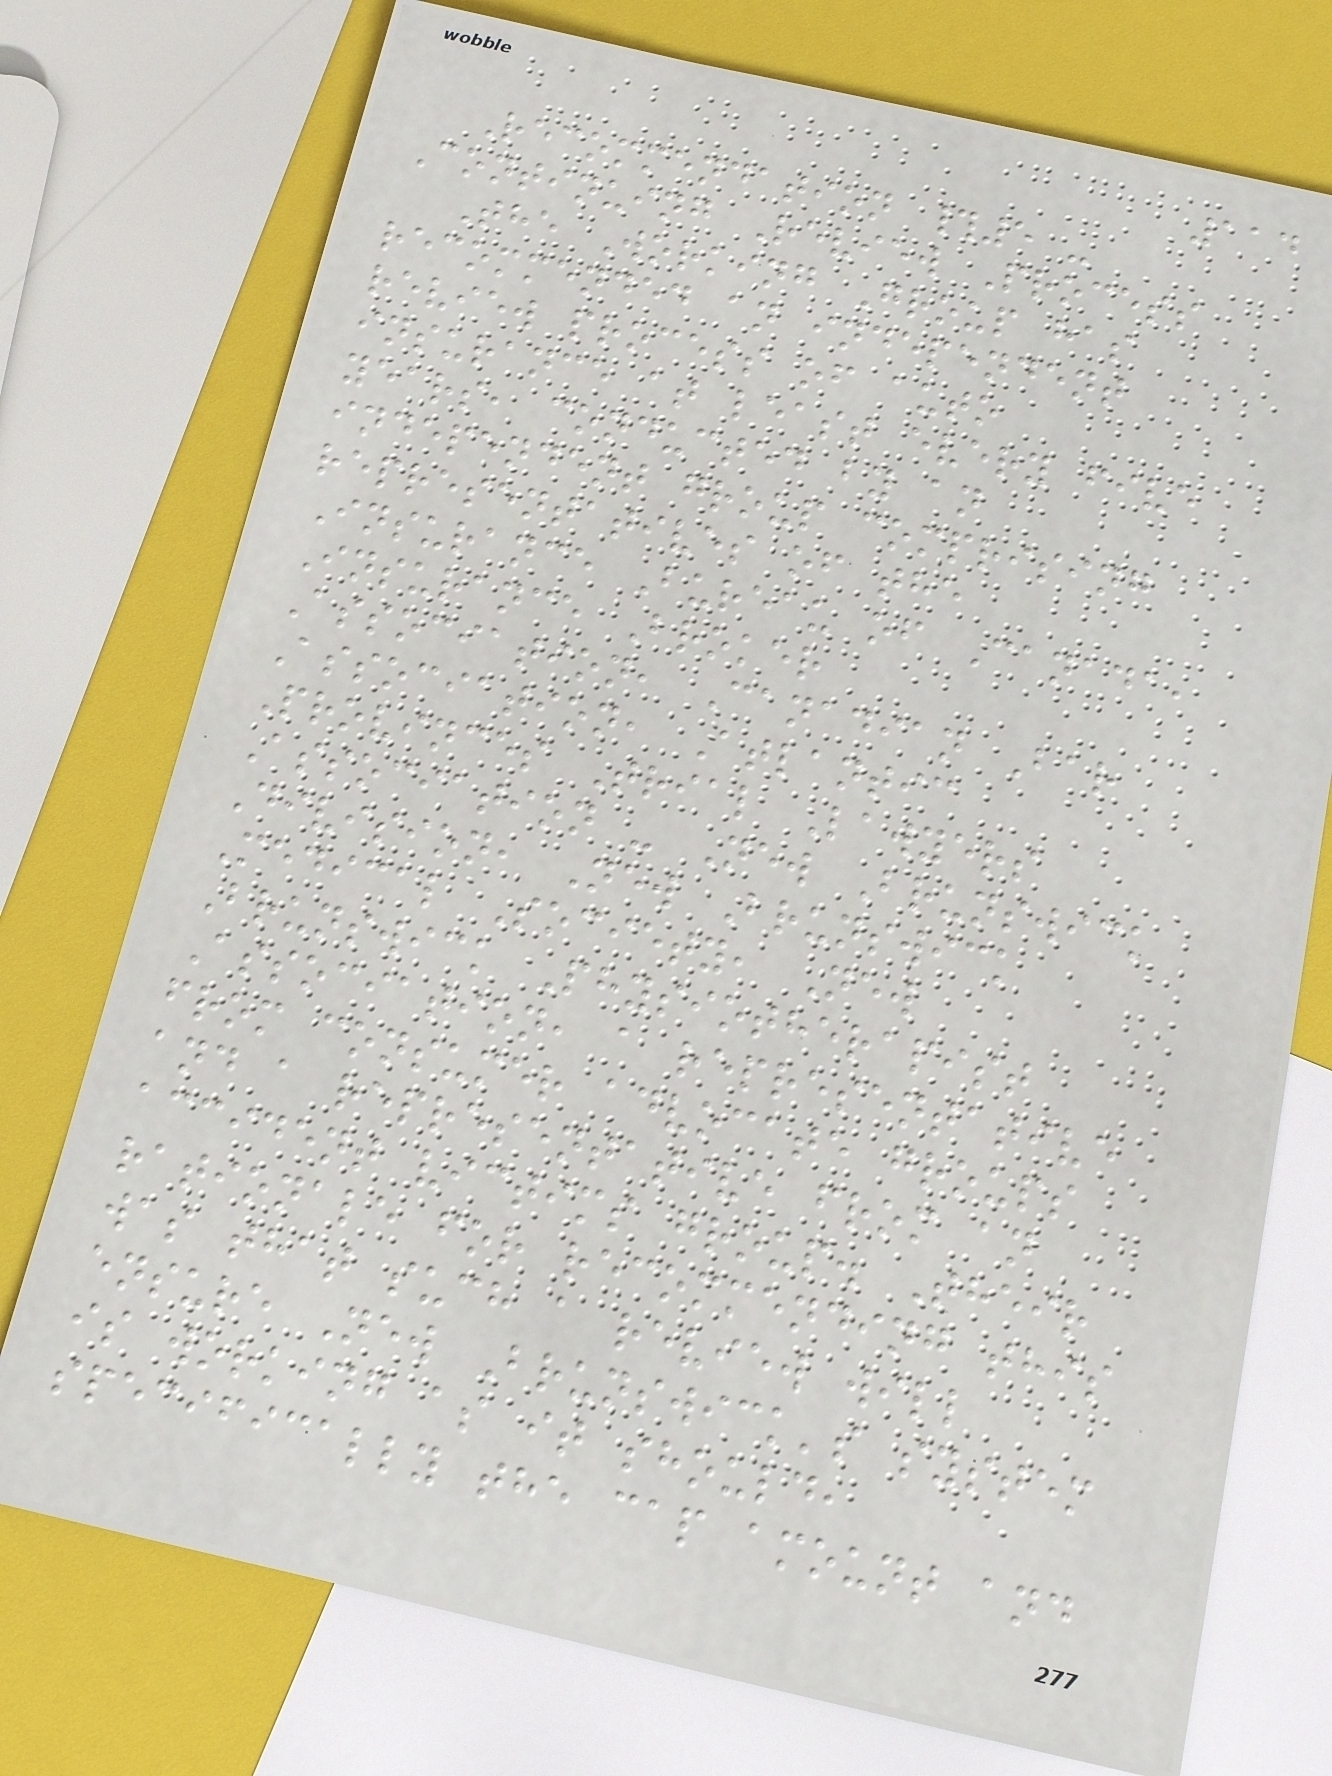114
Recommendation #5 -
Continuing Review Process
The Working Group has
recommended an independent
review process of auto
insurance at least every five
years, conducted by an
independent group comprising
representatives of the
Insurance Bureau of Canada,
Insurance Broker
Association, Canadian Bar
Association, Atlantic
Provinces Trial Lawyers
Association - New Brunswick
Division, New Brunswick
Medical Society, New
Brunswick Physiotherapist
Association, a representative
from consumer advocate groups
and a representative from an
accident victims group. Their
rationale for recommending this
was that such a review will
ensure New Brunswick's system
is working as it should,
specifically the cap amount and
